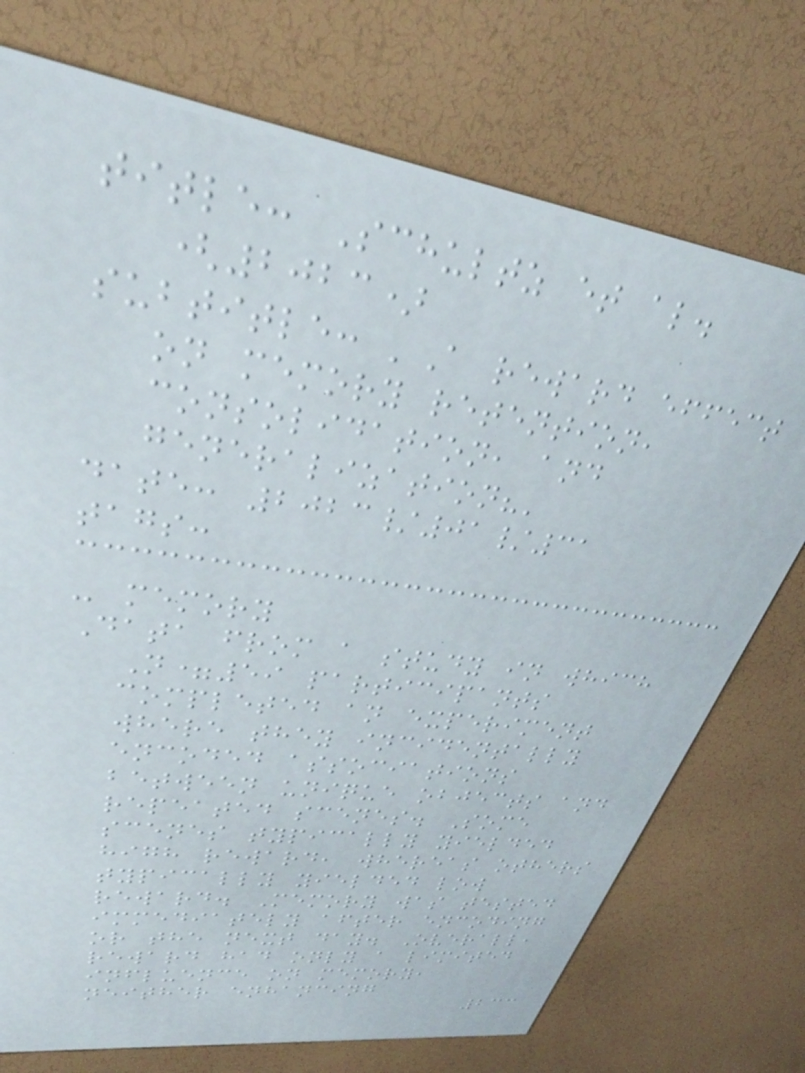title: Schultz et al.
(2023)
subtitle: 'A reward effect
on memory retention,
consolidation, and
generalization?'
date: 2023/01/31
tags:
- memory
Data from a study in which
N=59 participants
completed an experiment
where they incidentally
encoded associations
between unique objects and
repeated scenes. Some
scenes typically yielded
high reward, whereas others
typically yielded low
reward. Memory was tested
immediately after encoding
or the next day. Overall,
reward had only a limited
influence on memory,
neither enhancing
233
